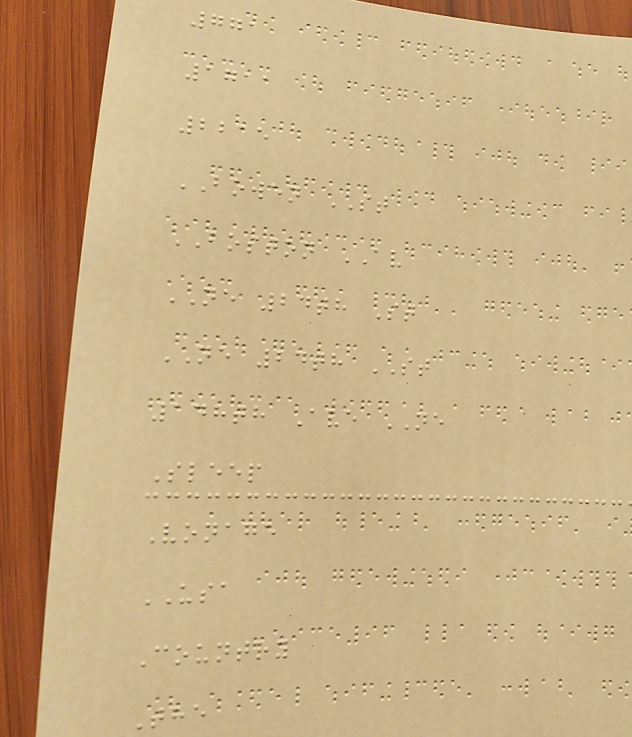771
1711
2215
BOWEN ST
BOSTON AV
NE 24th St
NE 24th ST
148th Ave NE
Sleep
Vonage
USA
Country
The
